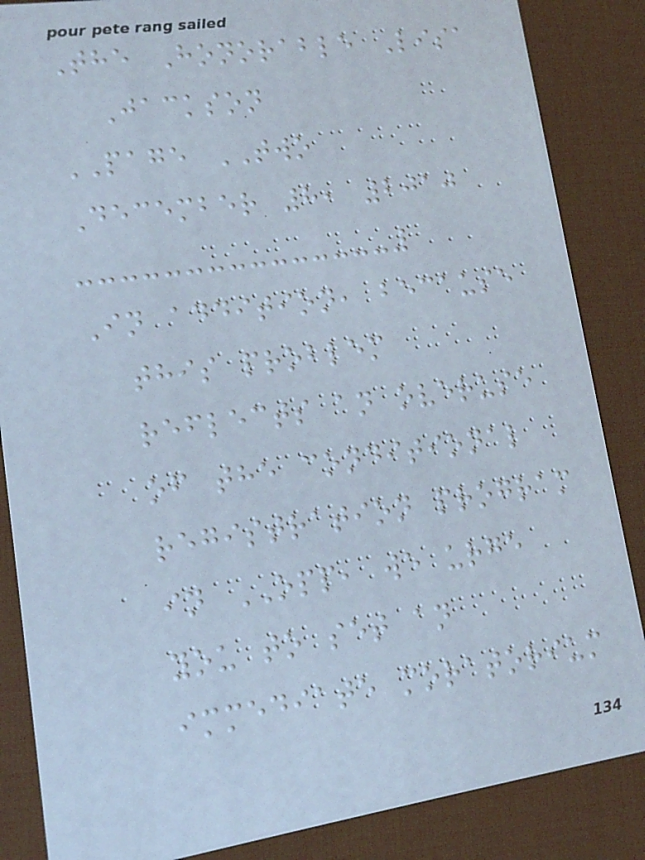The Honorable Lisa
Jackson
PAGE TWO
December 8, 2010
In addition, because
this problem
reflects an overuse
of the conditional
registration program
in OPP, we urge
you to set an
immediate moratorium
